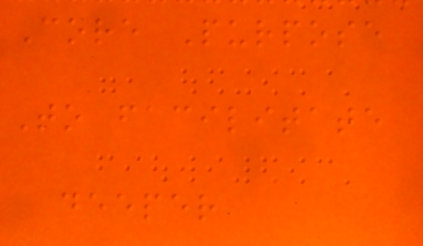Core Purpose
To facilitate
deeper
